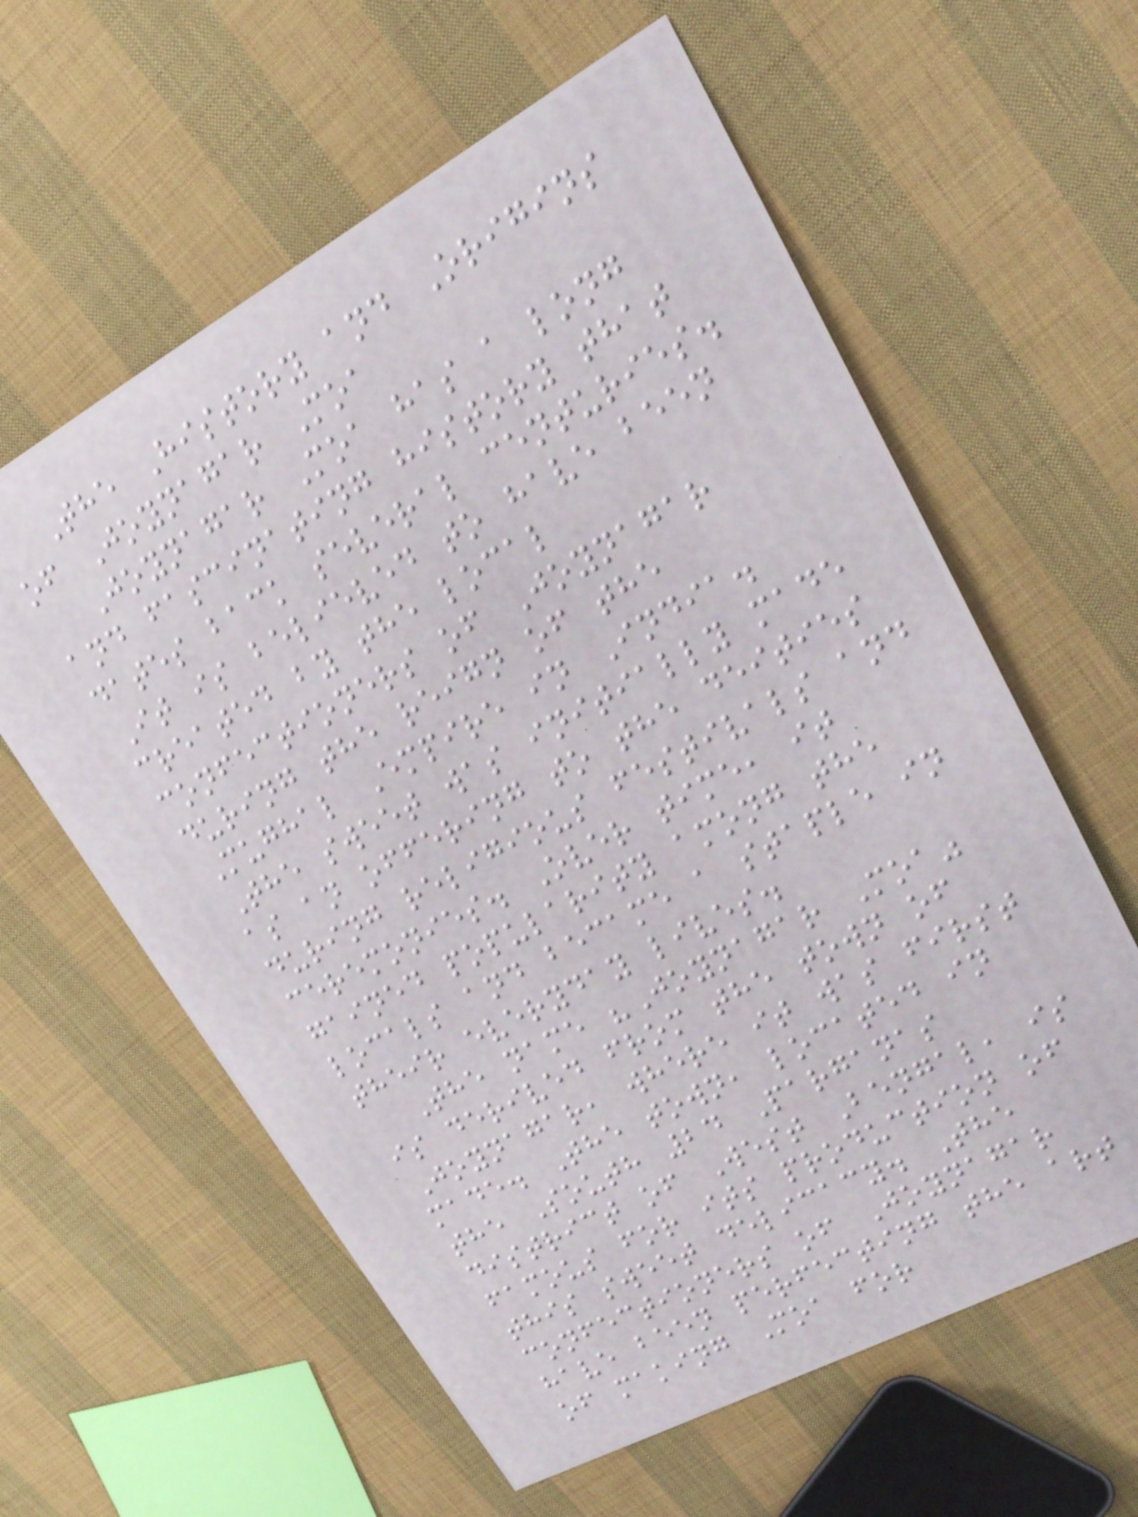The History and Origins
of Joynagar Moa
Joynagar Moa has a long
and fascinating history that
dates back several centuries.
It is believed to have been
created by the local
confectioners of Joynagar
during the reign of the
Mughal Empire in India.
The sweet was initially made
as an offering to the deities
during religious festivals and
ceremonies. Over time, it
gained popularity among the
locals and became a staple in
their everyday lives.
The name "Joynagar Moa"
is derived from the town of
Joynagar, where it was first
made. The town, located in
the South 24 Parganas
district of West Bengal, is
famous for its production of
this sweet delicacy. The
confectioners of Joynagar
have been perfecting the art
of making Moa for
